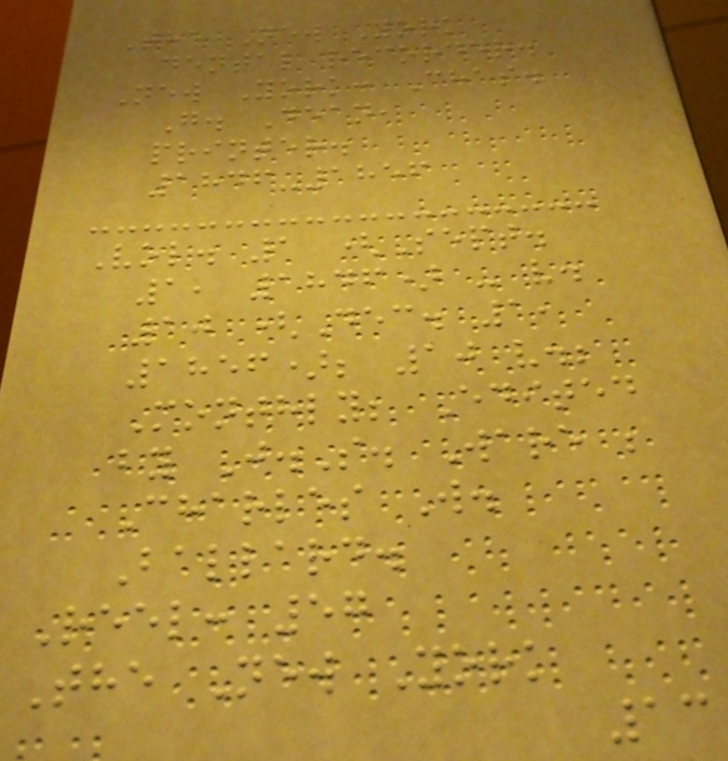The New York
dental recorder.
New York: Chas.
G. Dean,
printer.
1846-1856
Vol. 1 (Sept.
1, 1846) - v.
10 (Dec. 1,
1856); 10 v.;
Monthly; Edited
by J.S. Ware ;
Charles W.
Ballard.
Reel: 57
The New York
13
